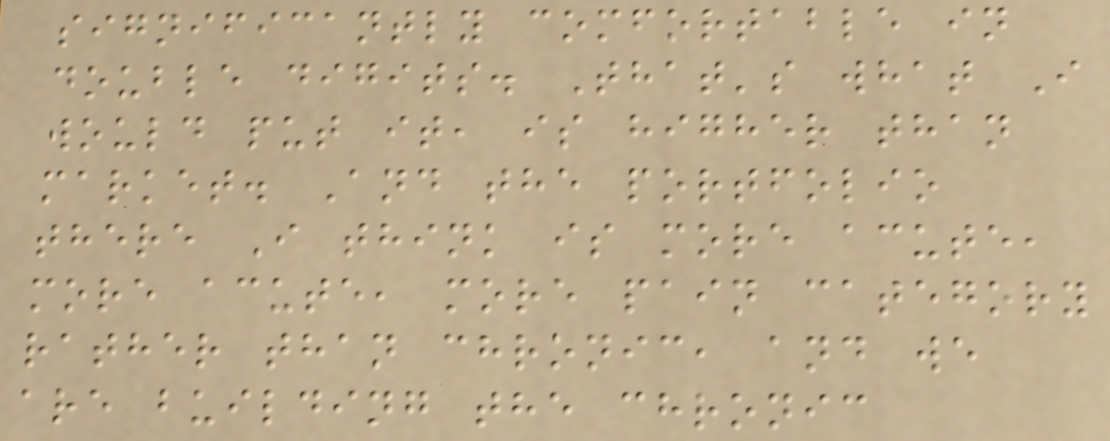significantly comfortable in
double digits. That's what I
would put it, is higher than
market. And the portfolio
there I think is more acute,
more acute, more pain category
rather than chronic, and we
are building the chronic
